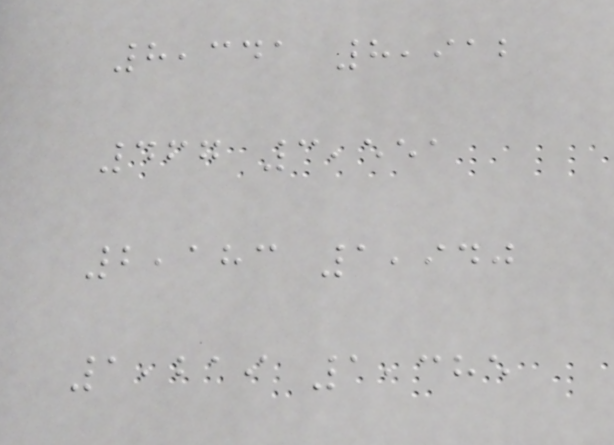8,341 8,912
467 3,551
2,183 1,940
1,219 1,385
